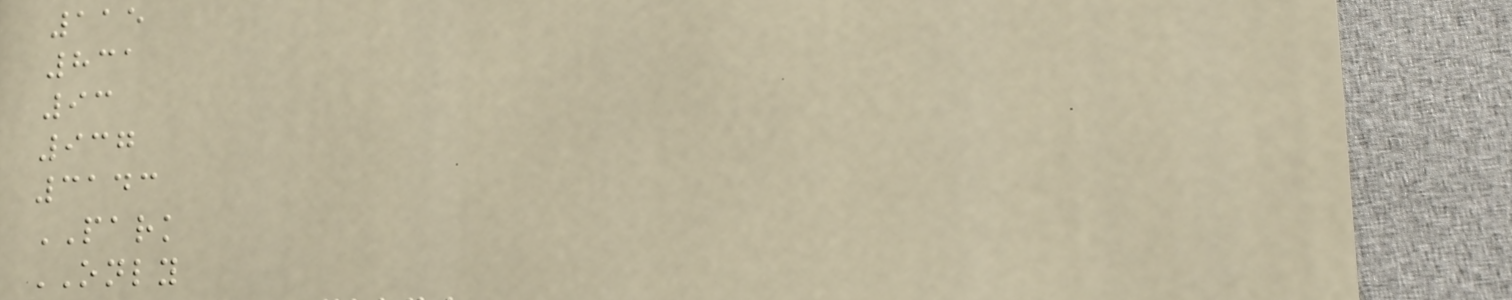115
831
93
937
3143
PARK
ONLY
